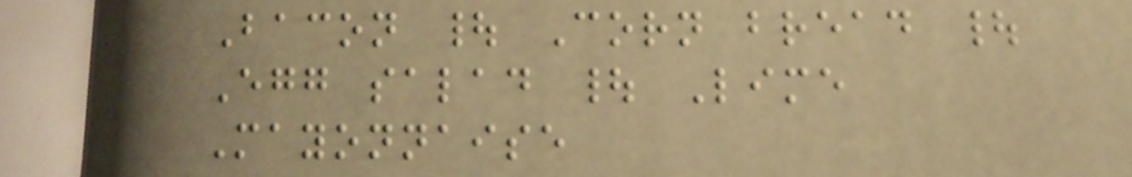Bacon | Corn bread |
Egg salad | Lime
Mayonnaise
